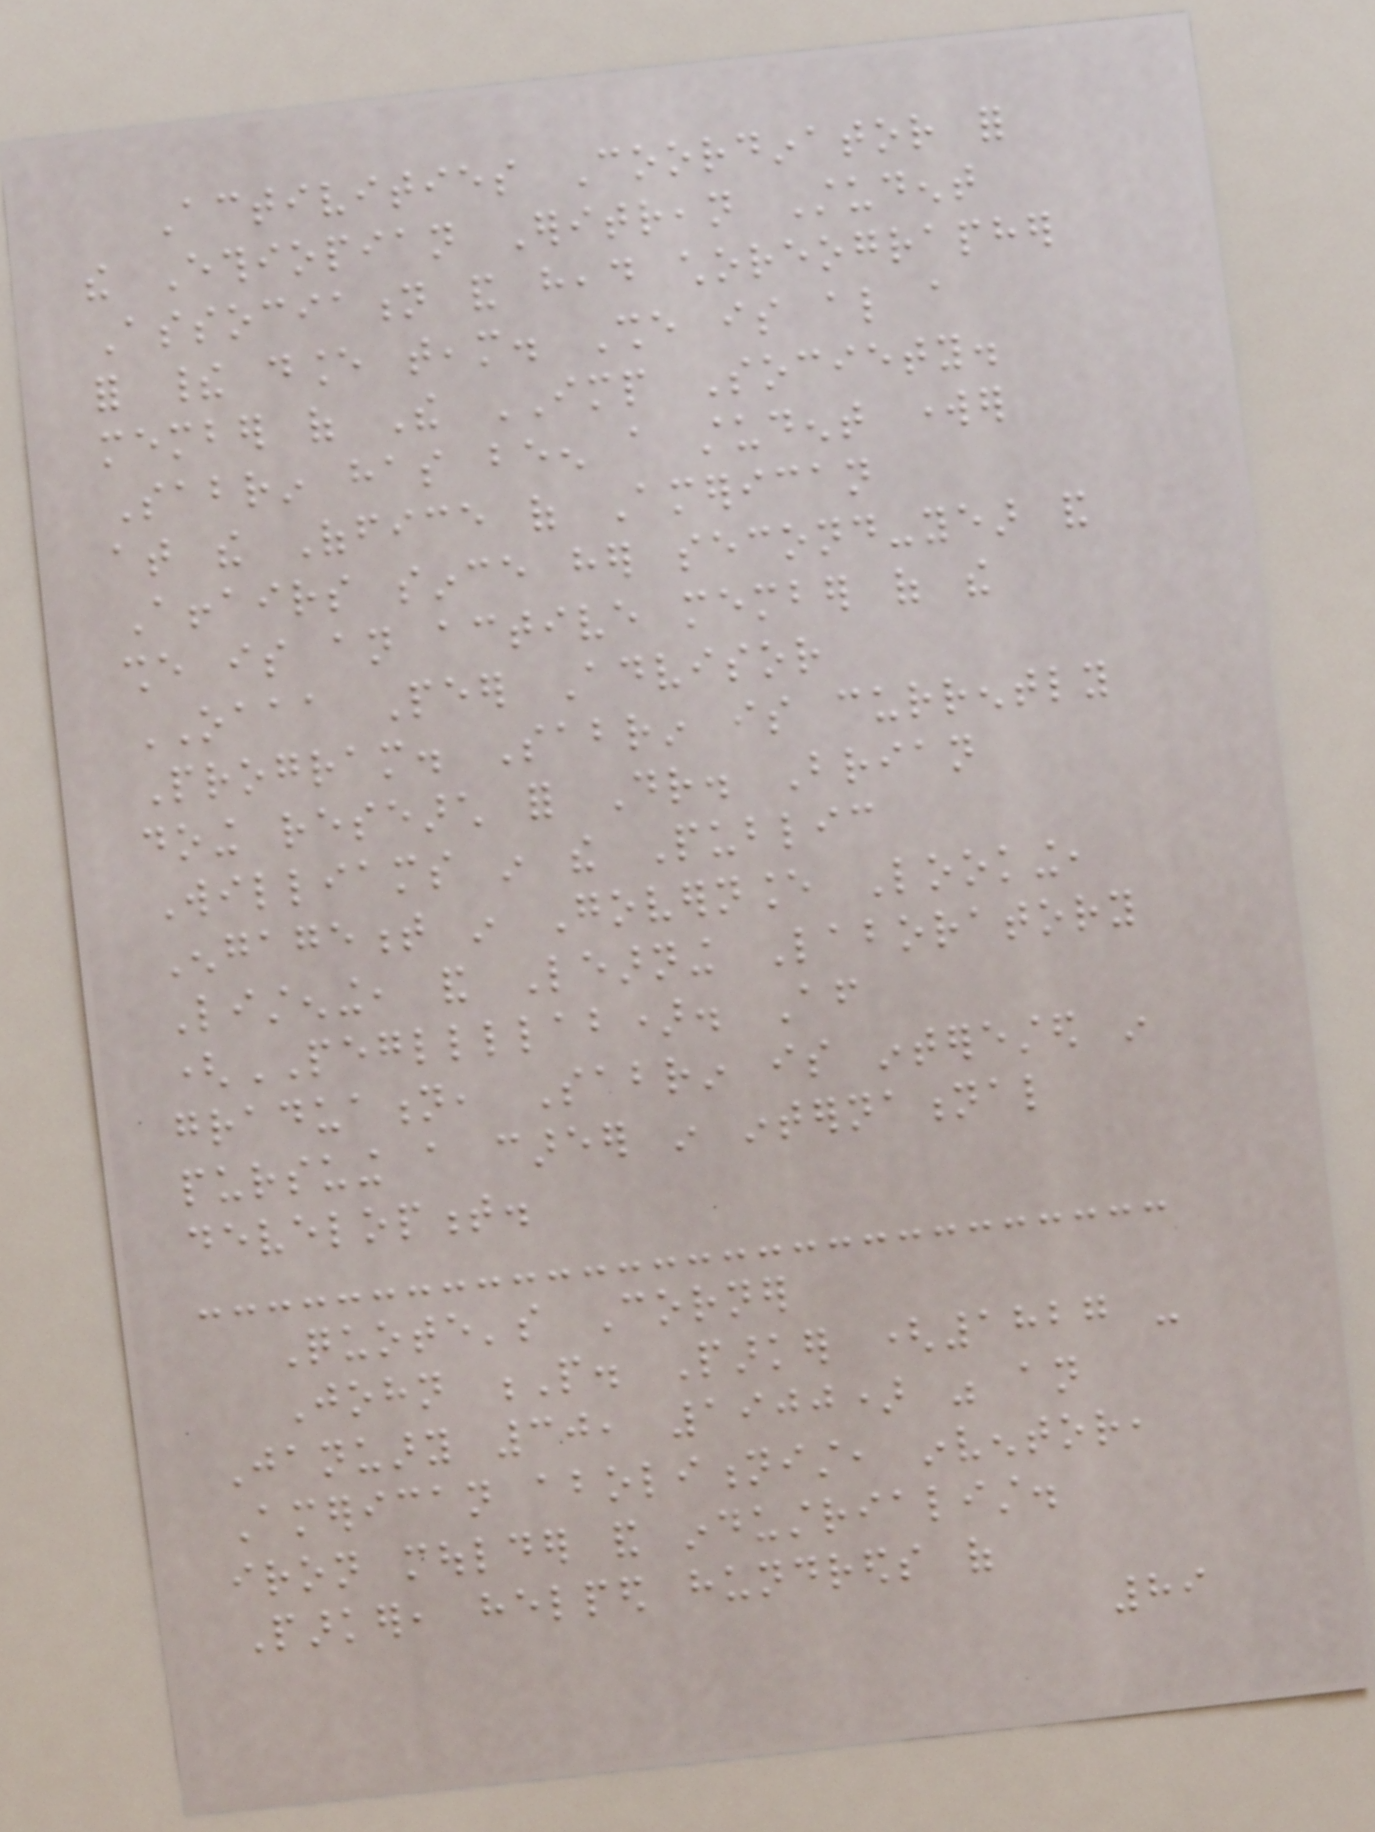Activities Coordinator for
the Ethiopian Eritrean Student
Association and head choreographer
for their dance team. She is also a
member of The IMP Society.
Sabrin has been a student worker
at the Office of American
Affairs since her second-year and
she is an active member of the
OAAA Peer Advisor
Program. Sabrin is currently
doing research for Dr. Brian
Williams in the Public
Engagement in Governance Looking,
Listening, and Learning Laboratory
(PEGLLLLAB). After
graduation, Sabrin is interested in
pursuing a career in international
development.
Quote's Corner
John P. Parker (1827 -
January 30, 1900) was an
American abolitionist, inventor,
iron moulder and industrialist.
Parker, helped hundreds of
89
